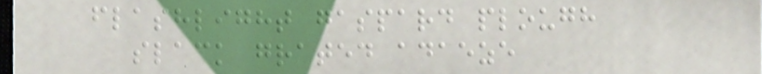flashlight gaspard plough
slack grated adaeze
